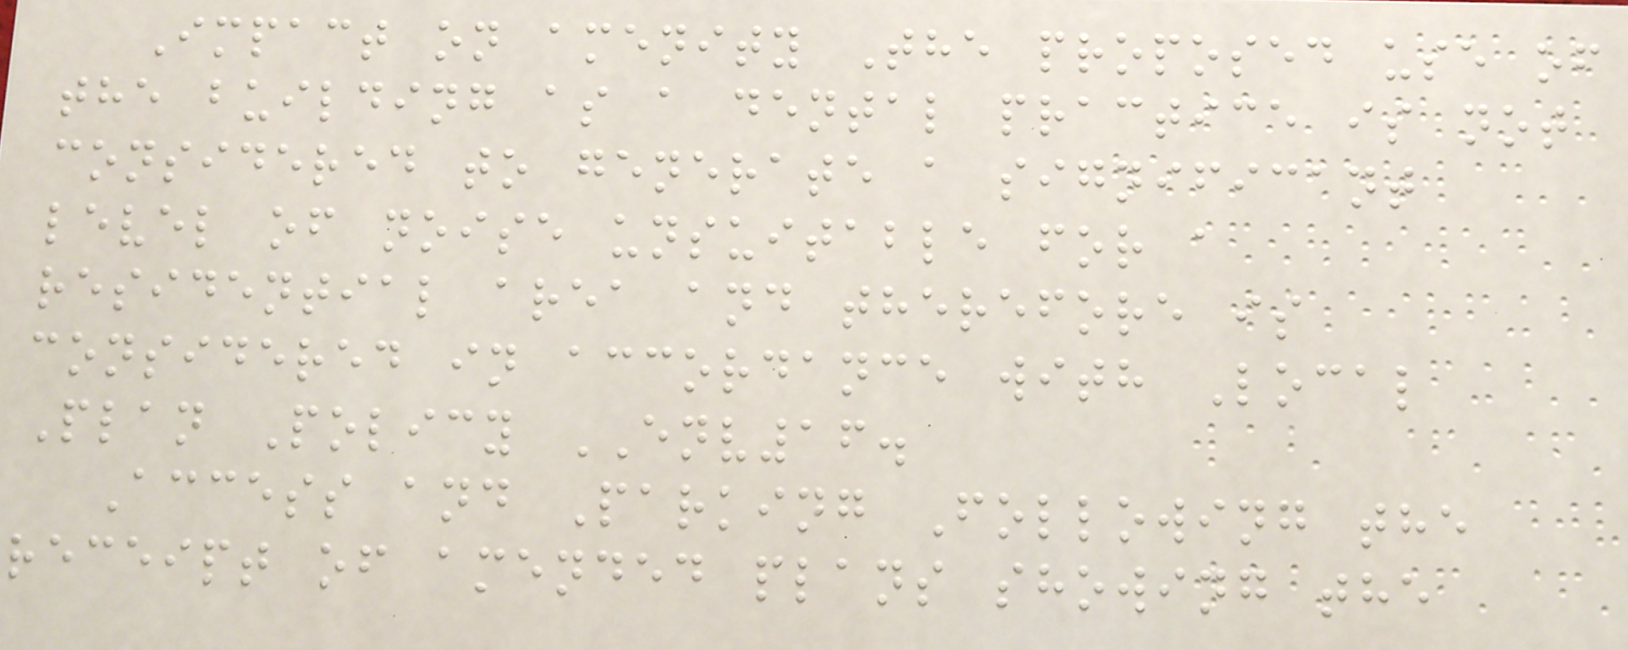Impact on amenity The proposed use of
the building as a dental practice is not
considered to generate a significant
level of noise unsuitable for a
residential area and therefore is
considered in accordance with Local
Plan Policy ENV16.
Access and Parking Following the
receipt of amended plans showing the
